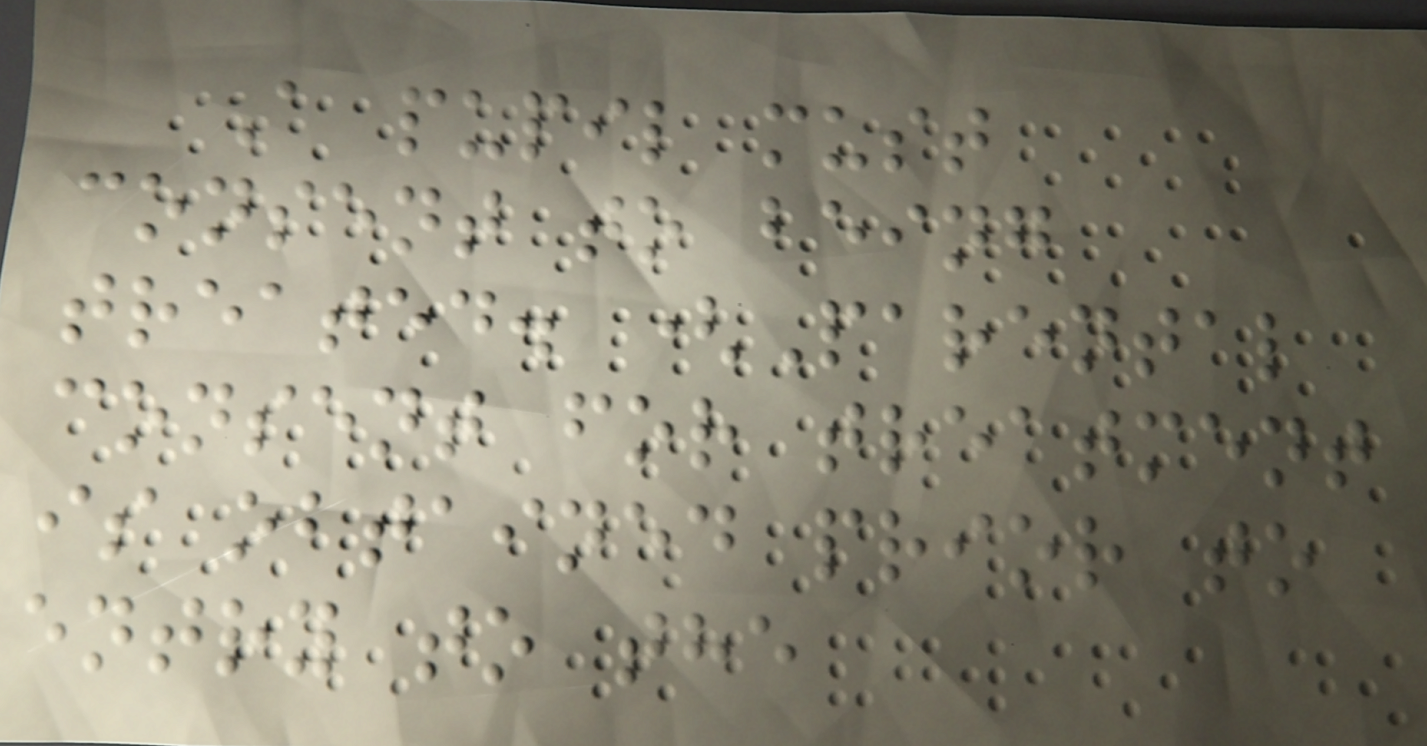A pupil must
consent to being
treated. (Parental
consent for treatment
is obtained prior to
entry to the
